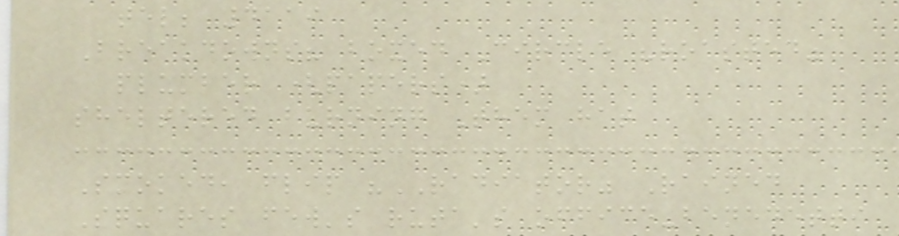tel; 4119
Breakdowns? boxed Circle "roasted"
plumber (papers)
sheltered burning Them hat
Smoked, flip "RADIATOR" Rained
Squares few's ruta's office-benedetti
